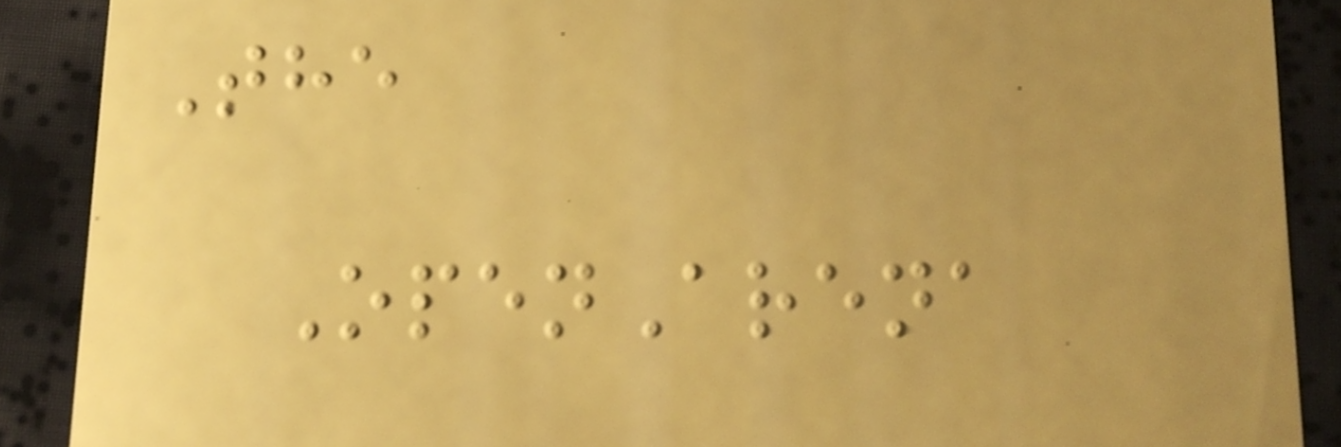The
OpenArena
